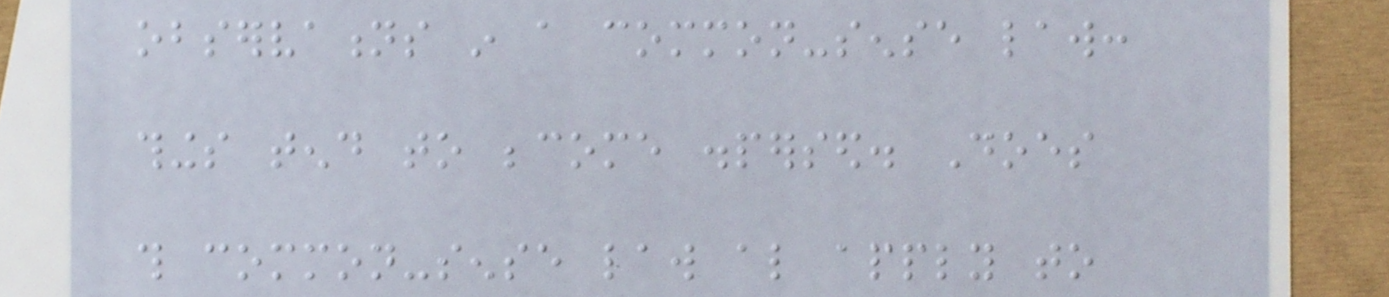observations in a common-sense law:
things tend to become dispersed. Does
this common-sense law also apply to
